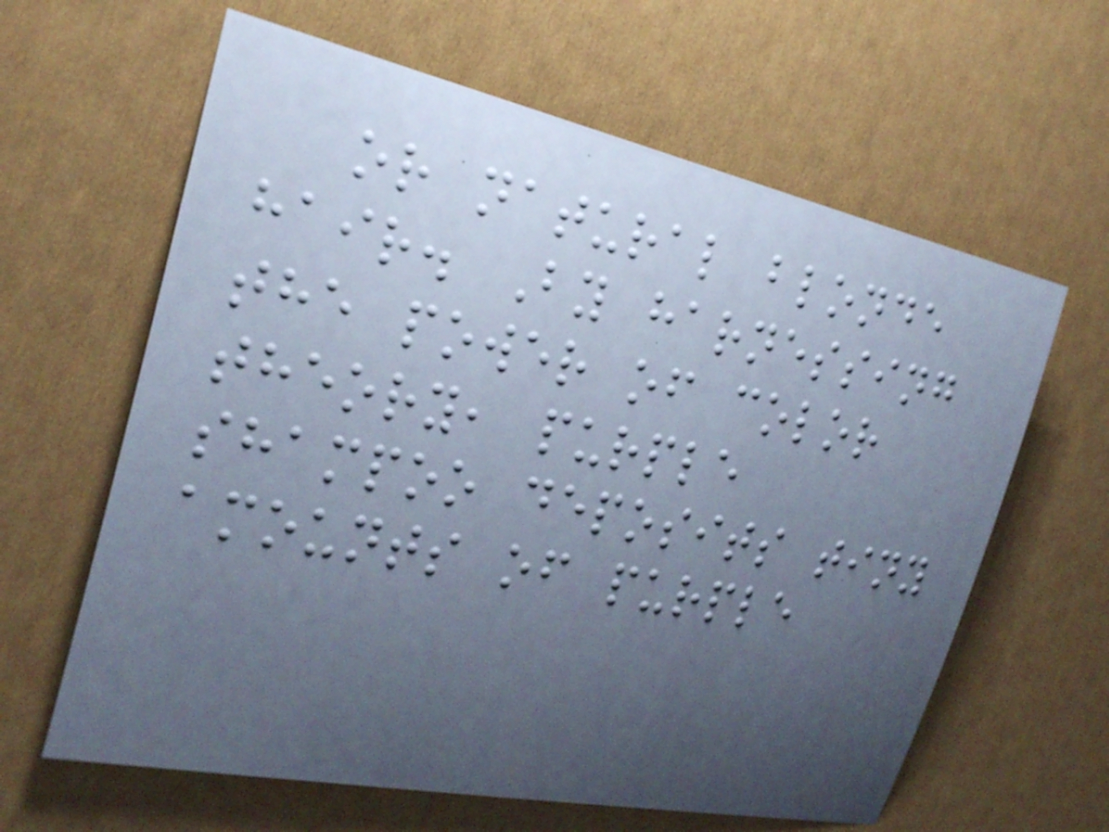or natural blonde
hair. By harnessing
the power of color
theory, purple
shampoo deposits tiny
amounts of purple
